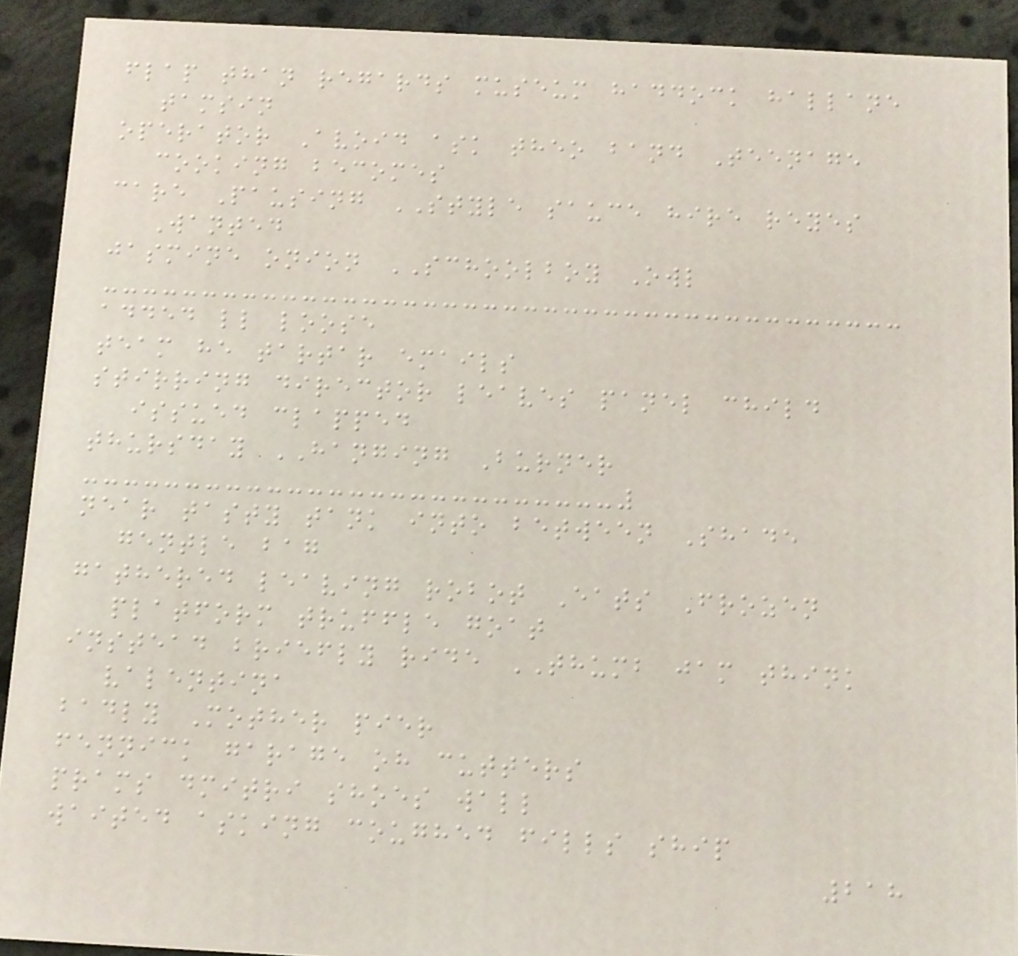flap than regards museum haddock hallane
tamsin
operator Avoid ask theo band Teenage
cooking becomes
care Pausing STYLE sauce hire reyes
Wanted
jasmine onion SCHOOLBOY Owl
added ll loose
team he tartar emails
stirring director leaves panel child
issued clapped
thursday HANGING Burner
near tasty tank into between Shade
gentle bag
gathered leaving robot Eats Frozen
platform truffle goat
instead briefly ride THUMB jam think
valentina
badly Mother pier
fennick garage oh cutters
prams dmitri shoes wall
waited asking coughed fills ship
218
